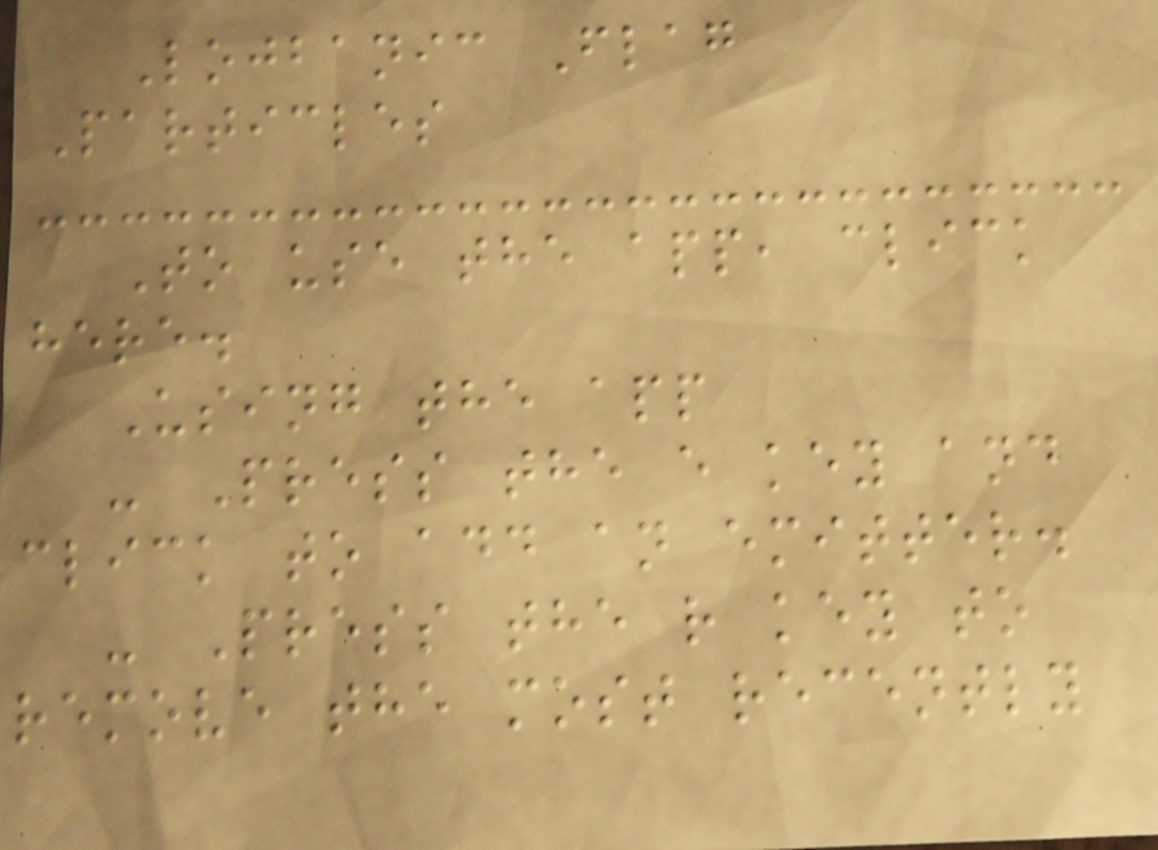Lojbanic Flag
Particles
To use the app, click
here.
Using the app
- Press the e key and
click to add an emitter.
- Press the r key to
remove the most recently
